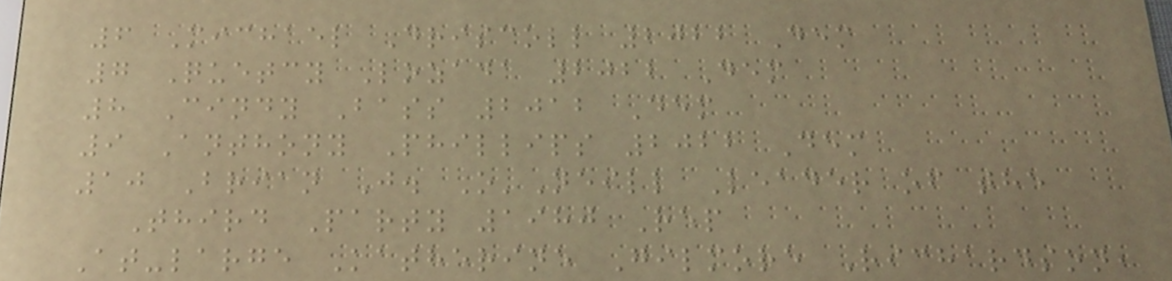6 Michael Driscoll 2022 Dem
7 Quetcy Lozada 2022 Dem
8 Cindy Bass 2012 Dem
9 Anthony Phillips 2022 Dem
10 Brian J. O'Neill Leader of the
Third Party 1980 Rep
At-large Katherine Gilmore Richardson,
